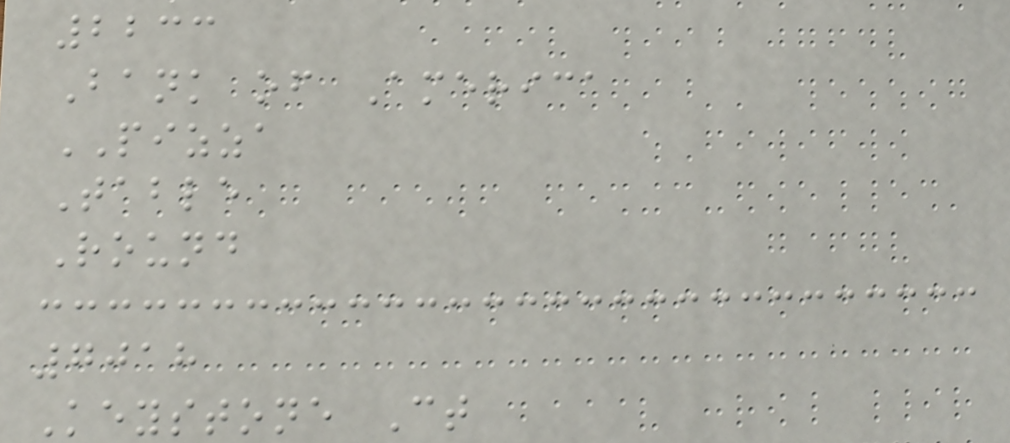2233
Bank of America
PIZZA
Table
Round
7018
Keystone Ct
